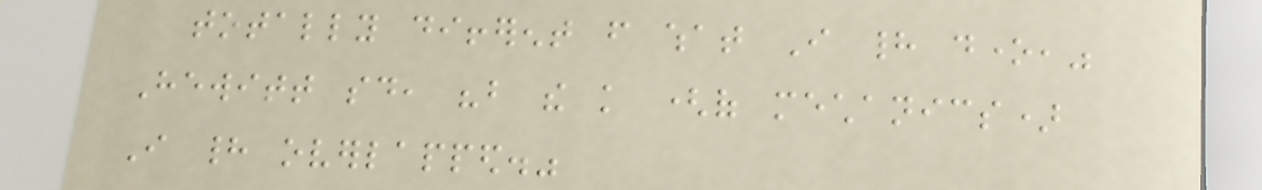totally different from what I had done,"
Hewitt said, "but the knowledge (of mechanics)
I had overlapped."
